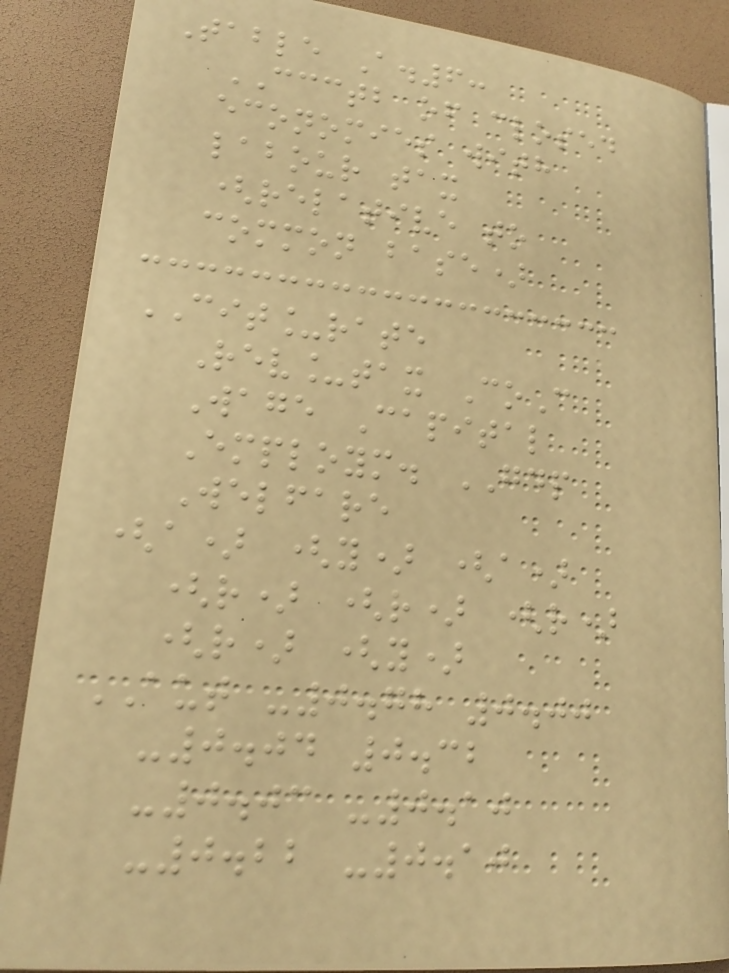Table A.6:
CCCTB of closed
economies with
labour tax
(relative to
common base)
CIT_rate
Rev_tax CoC
Wage Capital
Employm. GDP
Welfare
(a) (y) (a)
(r) (r) (r)
(r) (y)
AUT -0.78 0.00
-0.04 0.32
-0.03 -0.10
-0.22 -0.10
